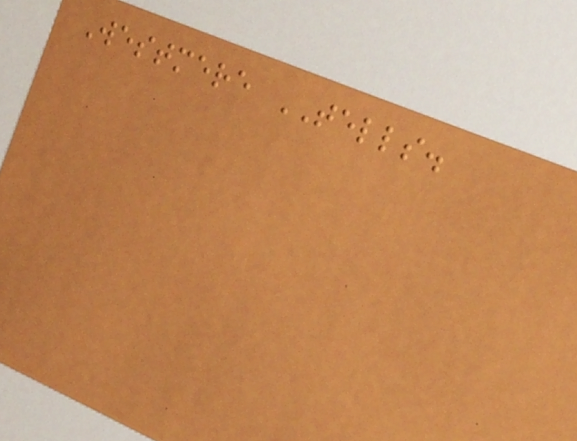Westmere TELLS.
